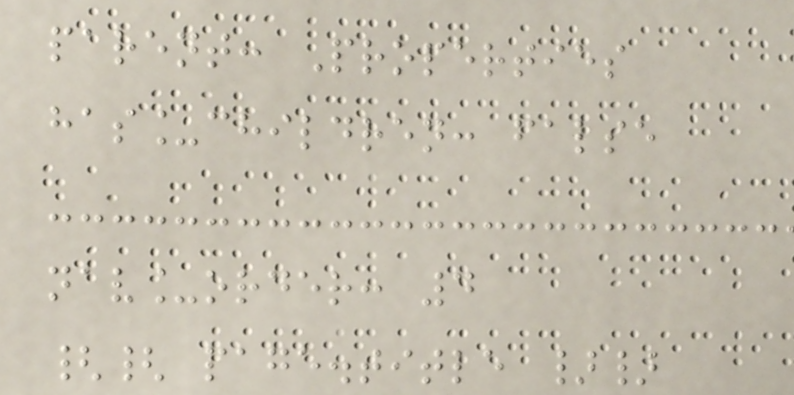parent: Properties
has_children: false
nav_order: 4
{{ page.title }}
